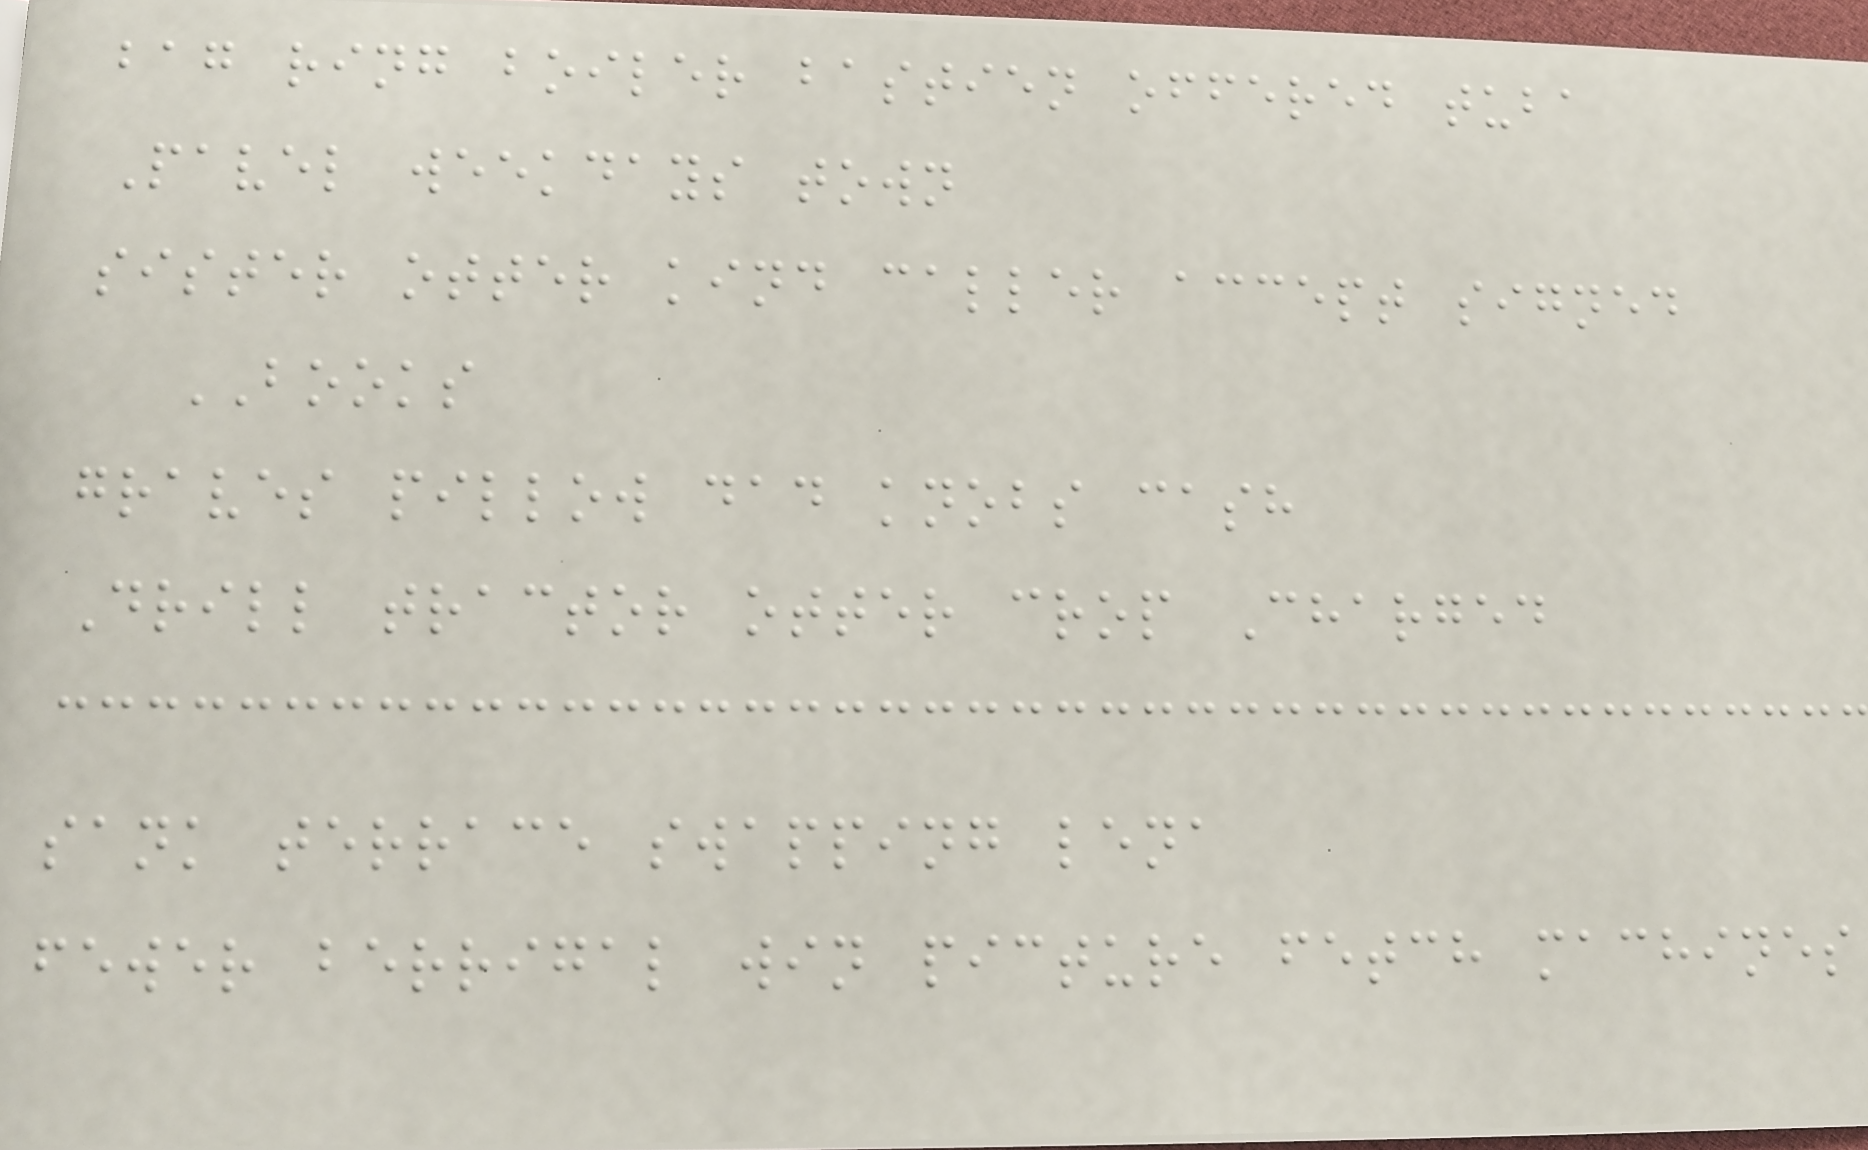bag ring boiler bastien offered tuba
Pavel weekdays town
sister otter kind caller accept signed
BOOKS
graves pillow dad knobs cash
Drill tractor otter crop Charged
sank terrace swapping lena
fewer berrigal win picture fetch machines
